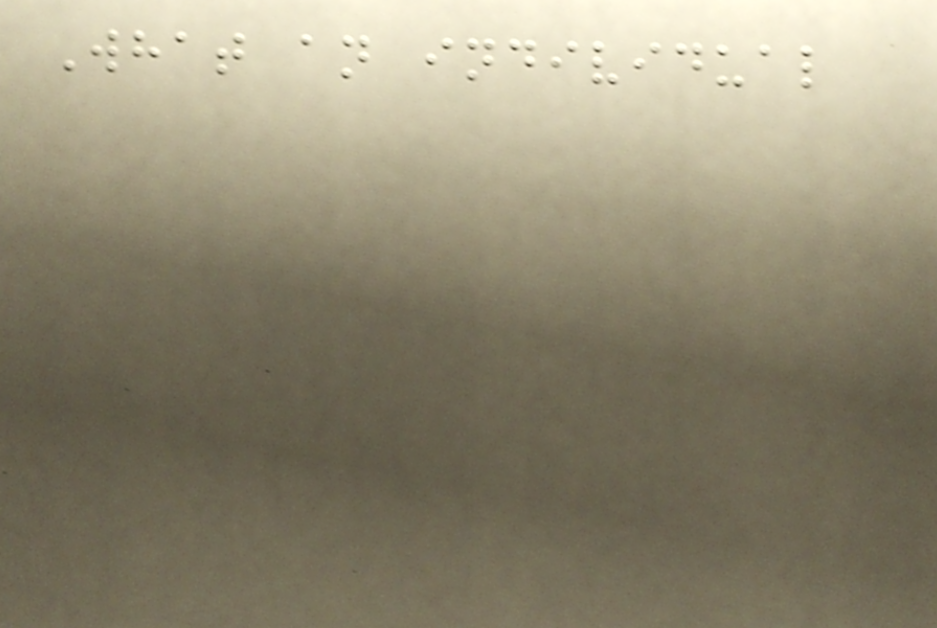What an individual
